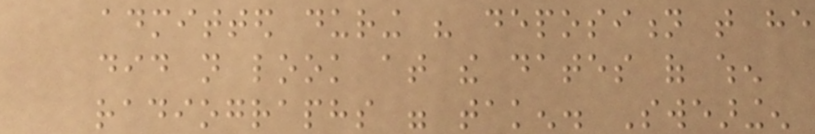admitted during his deposition that he
did not look at the dates of when
radiographs were taken. Swearingen
